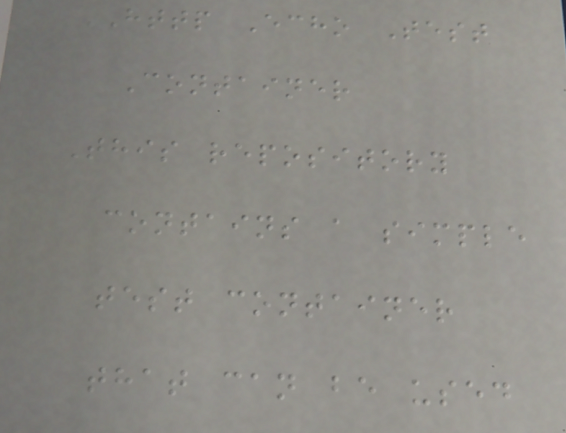HTTP Echo Test
Container
This repository
contains a simple
test container
that can be used
